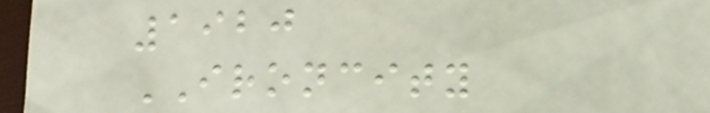1920
IRONCITY
